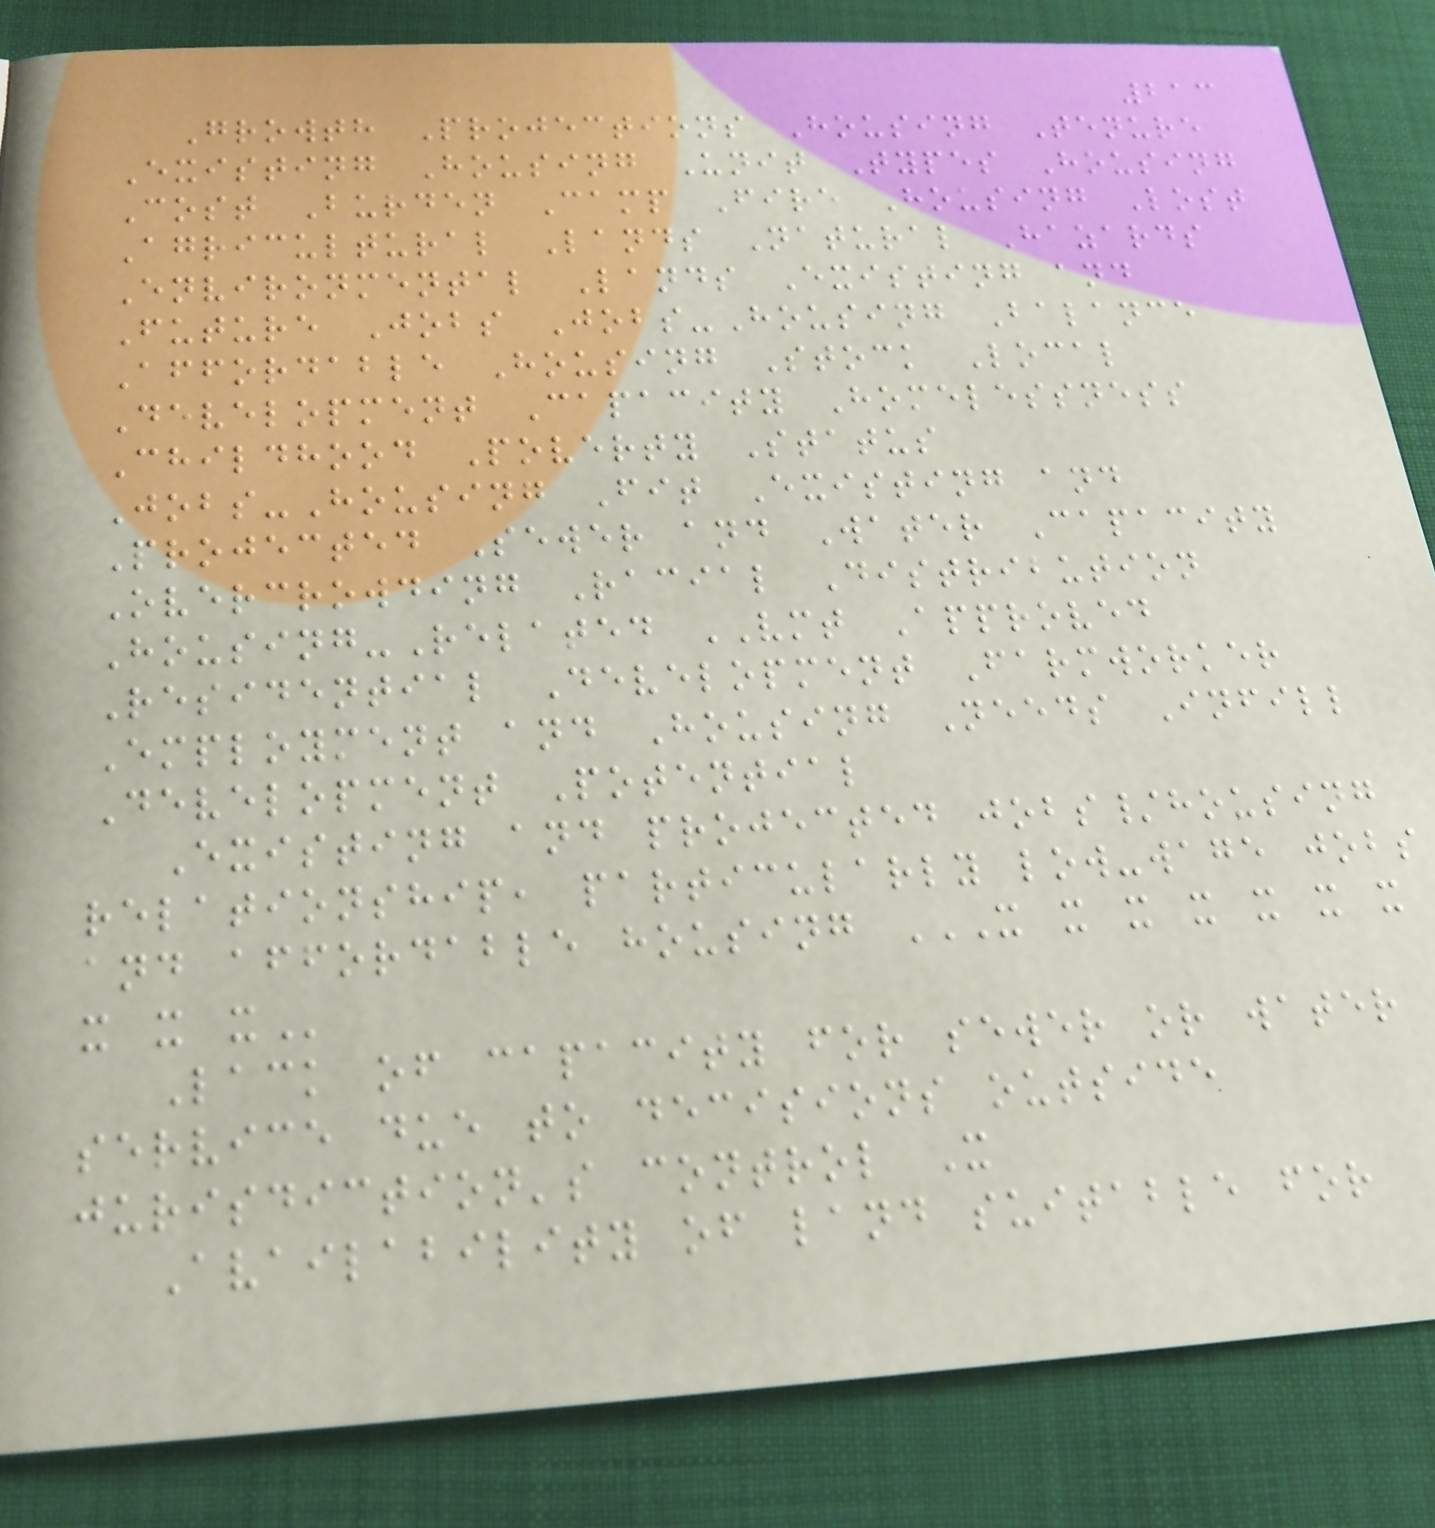213
Growth Projections Housing Tenure
Existing Housing Unit Types Housing
Cost Burden Camp Fire Housing Lost
Agricultural Lands Natural Hazards
Environmental Lands Existing and
Future Jobs Jobs-Housing Balance
Affordable Housing Stock Local
Development Capacity Homelessness
Childhood Poverty Status
Jobs-Housing Fit Existing and
Projected Sewer and Water Capacity
Overcrowding Racial Distribution
Housing-Related VMT Approved
Residential Development Farmworker
Employment and Housing Needs Infill
Development Potential
Existing and projected jobs/housing
relationship, particularly low-wage jobs
and affordable housing X X X X X X X
X X X
Lack of capacity for sewer or water
service due to decisions outside
jurisdiction's control X
Availability of land suitable for
